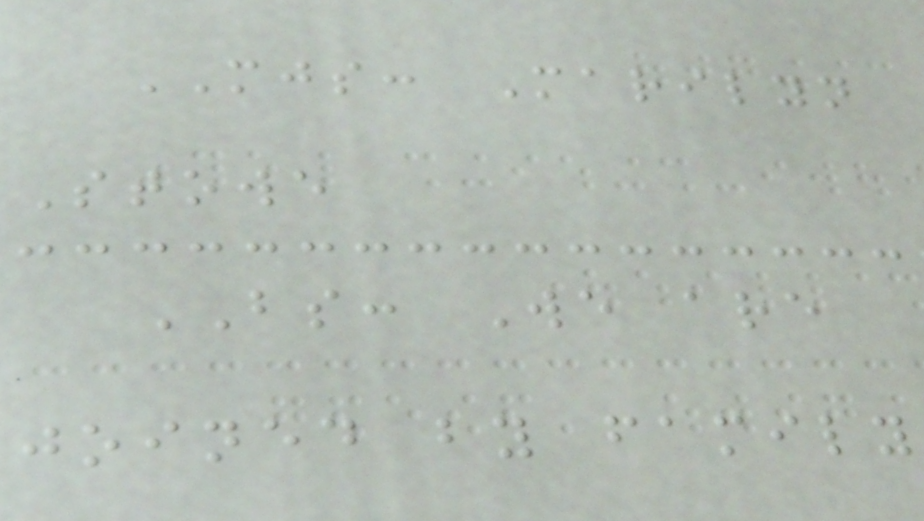MJS: Marilyn
Stowe
BS: We are
joined by family
